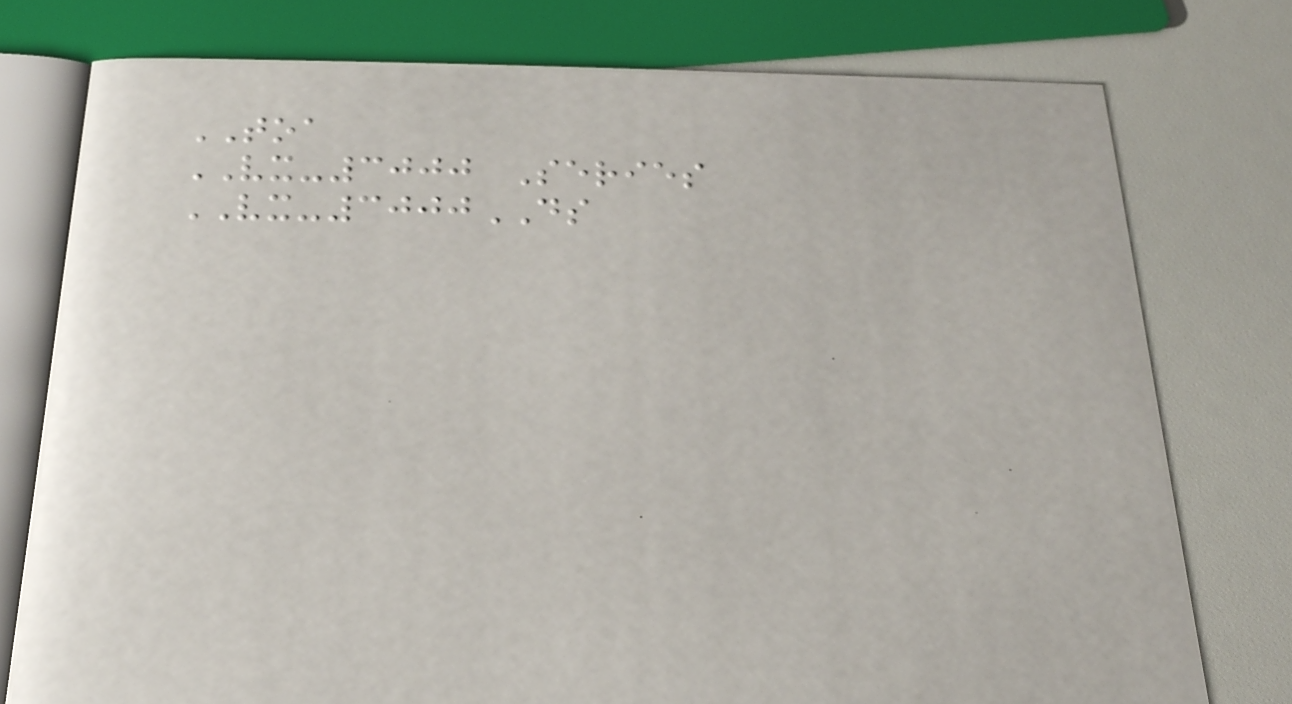TOA
VX-3000 Series
VX-3000DS
